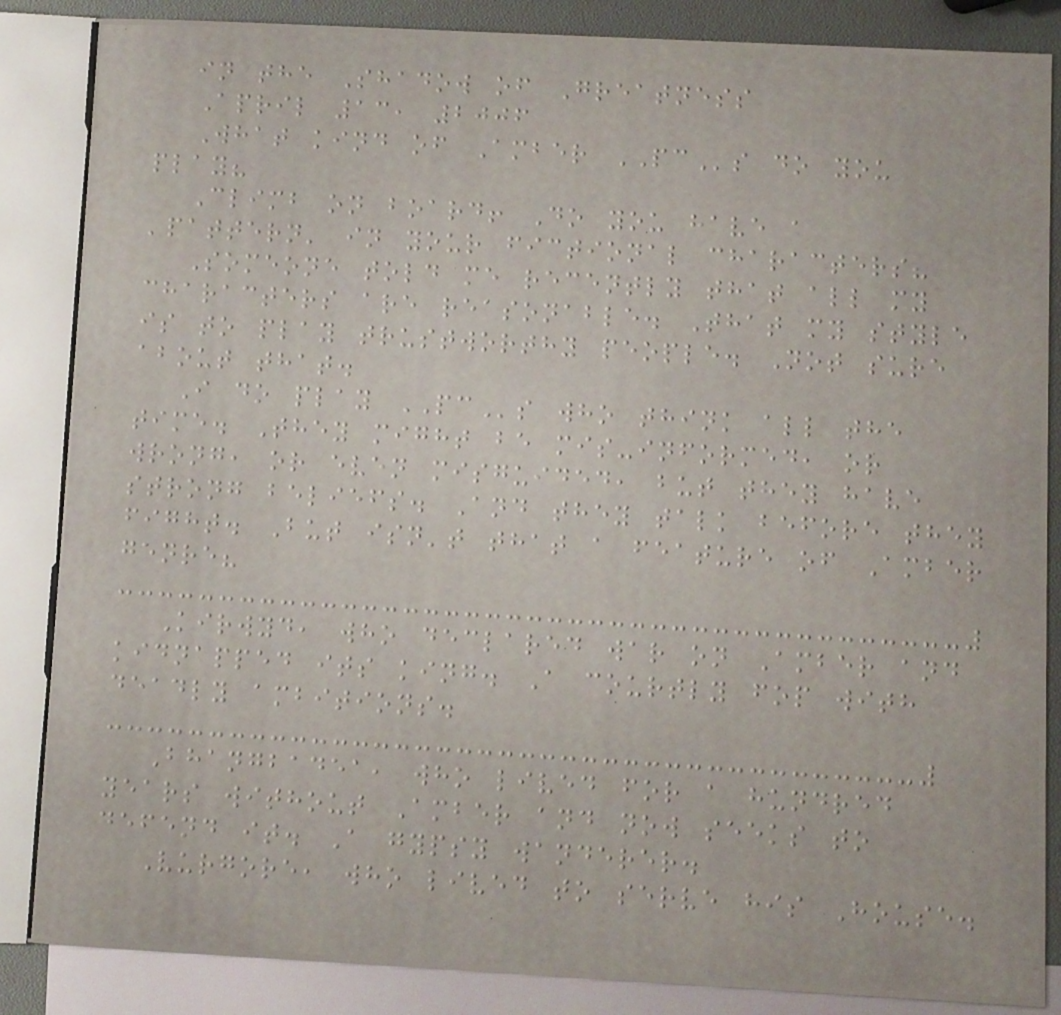in the Shadow of Greatness
April 13, 2006
What kind of Amber PCs do you
play?
Climb on board! Do you have a
'pattern' in your fictional characters?
Someone told me recently that all my
characters are reasonable. That my style
is to play trustworthy people. Not sure
about that.
I do play PCs who think all the
time. They might be mis-informed, or
wrong, or even misguided, but they have
strong beliefs. And they talk before they
fight. But isn't that a feature of Amber
genre?
Kirwyd, who declared war on Amber and
kidnapped its king. A courtly fop with
deadly ambitions.
Bhangbadea, who lived for a hundred
years without Amber and now seeks to
defend it. A gypsy wanderer.
Vurgore, who lived to serve his House.
